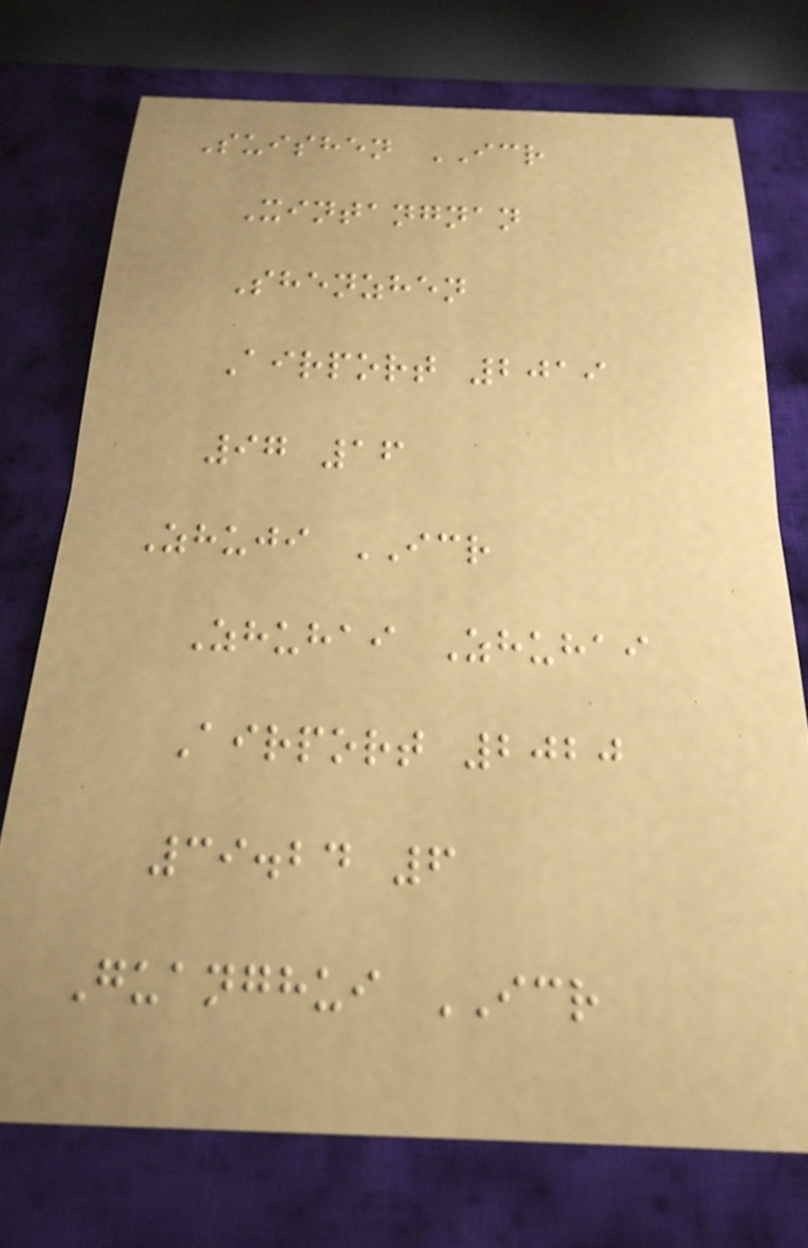Suishen ICR
Xintangnan
Shenzhen
Airport 2019
97 16
Zhuji ICR
Zhuhai Zhuhai
Airport 2020
39.24 6
Guanghui ICR
